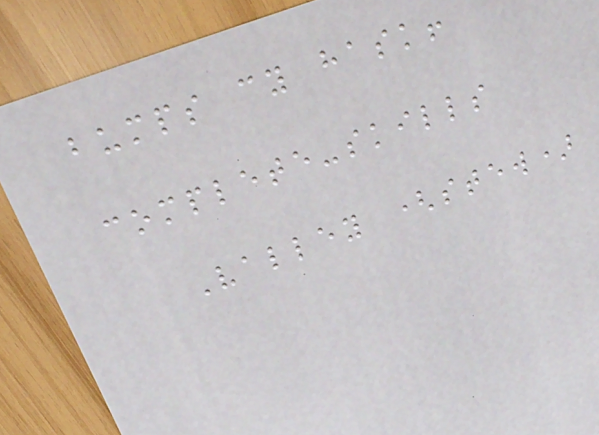bumps cy hask!
complete-skills
Valley (stew)
